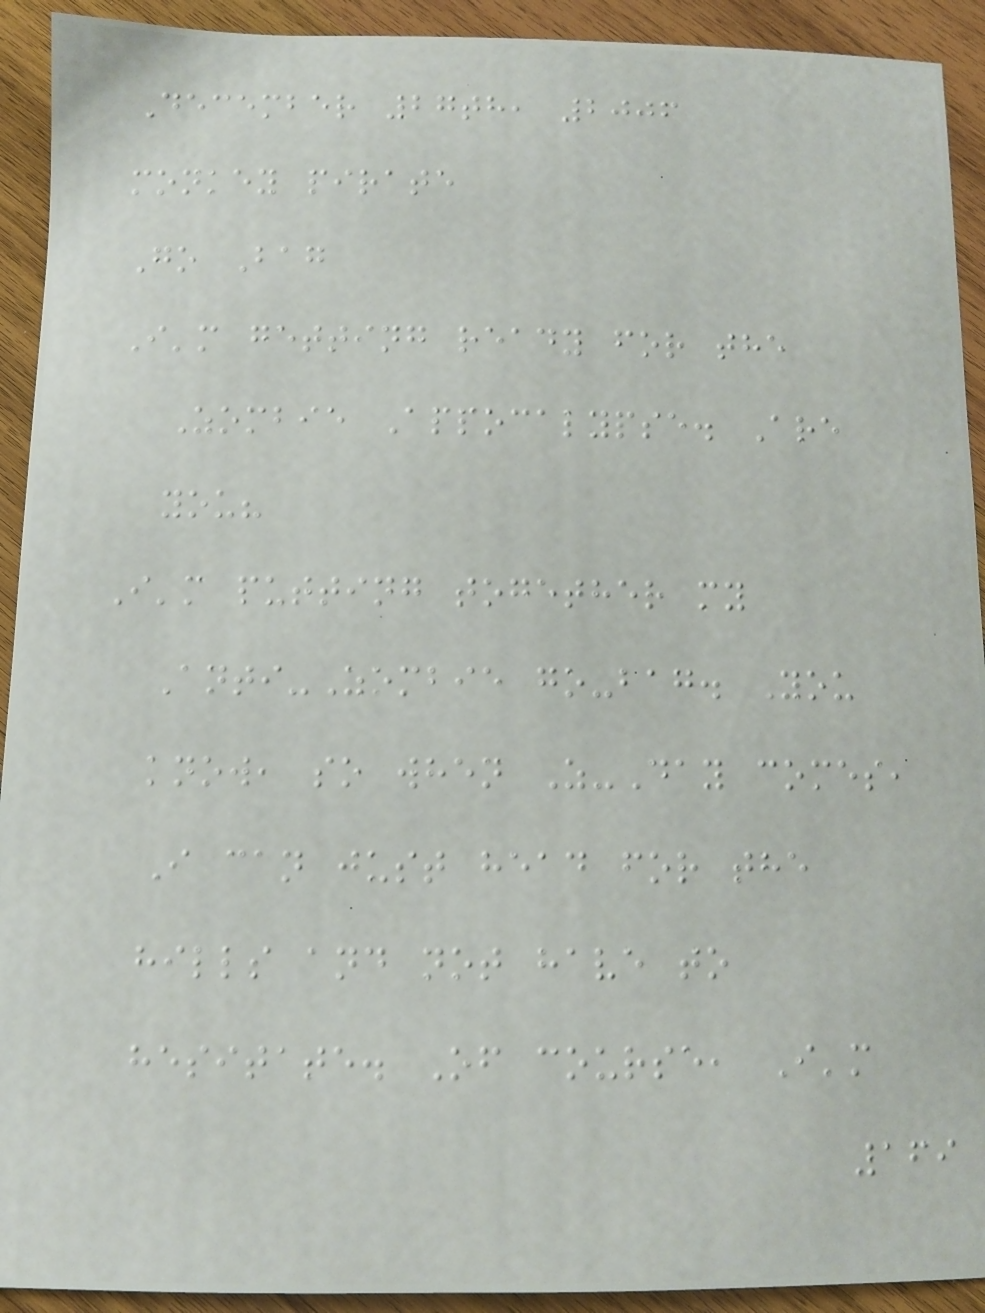December 27th, 2006
monkey pirate
Go Bag
I'm getting ready for the
Zombie Appocalypse. Are
you?
I'm putting together my
Anti-Zombie go-bag. You
know, so when Z-Day comes,
I can just head for the
hills and not have to
hesitate. Of course, I'm
169
